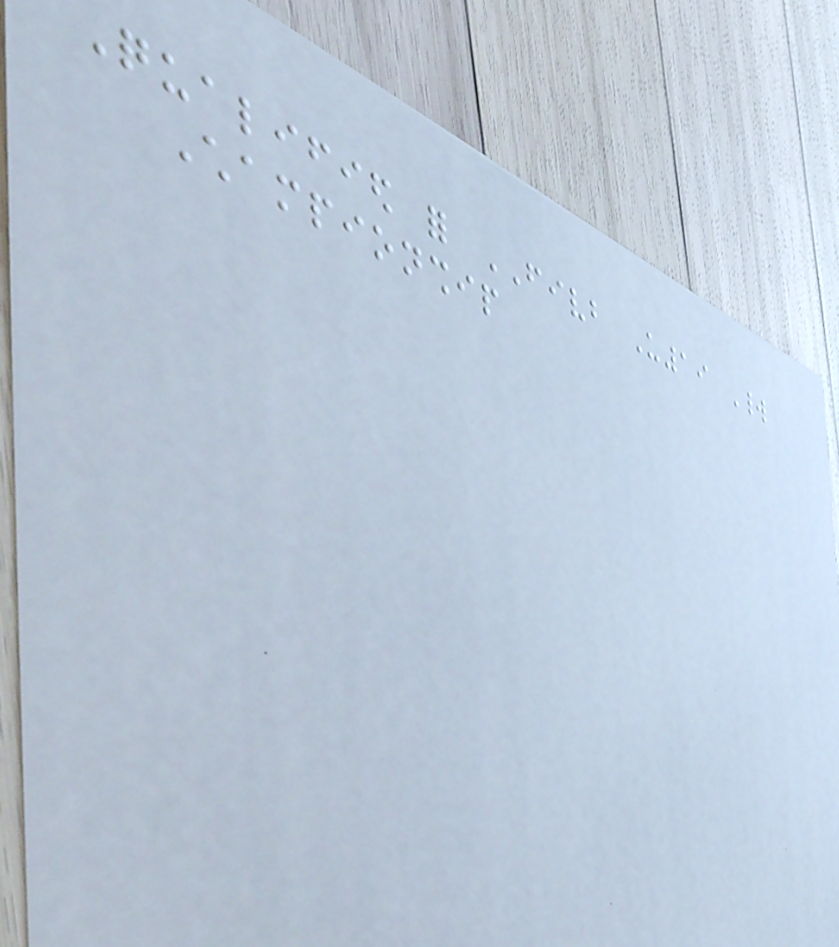Qualified for FIVB U19 World
Championship
